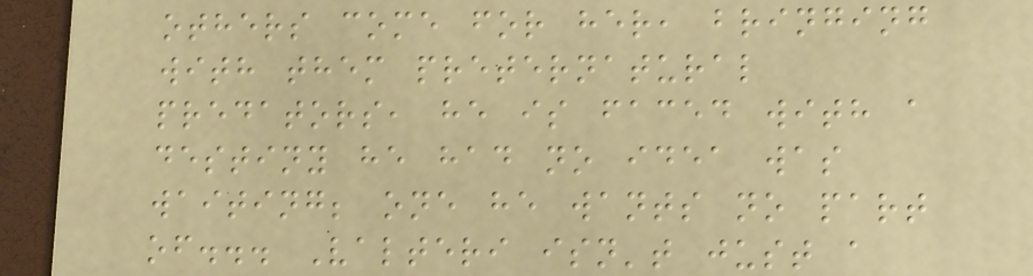others come for her, bringing
with them preternatural
predators, he is faced with a
destiny he had no idea was
waiting; one he wants no part
of... Valteri isn't just a
